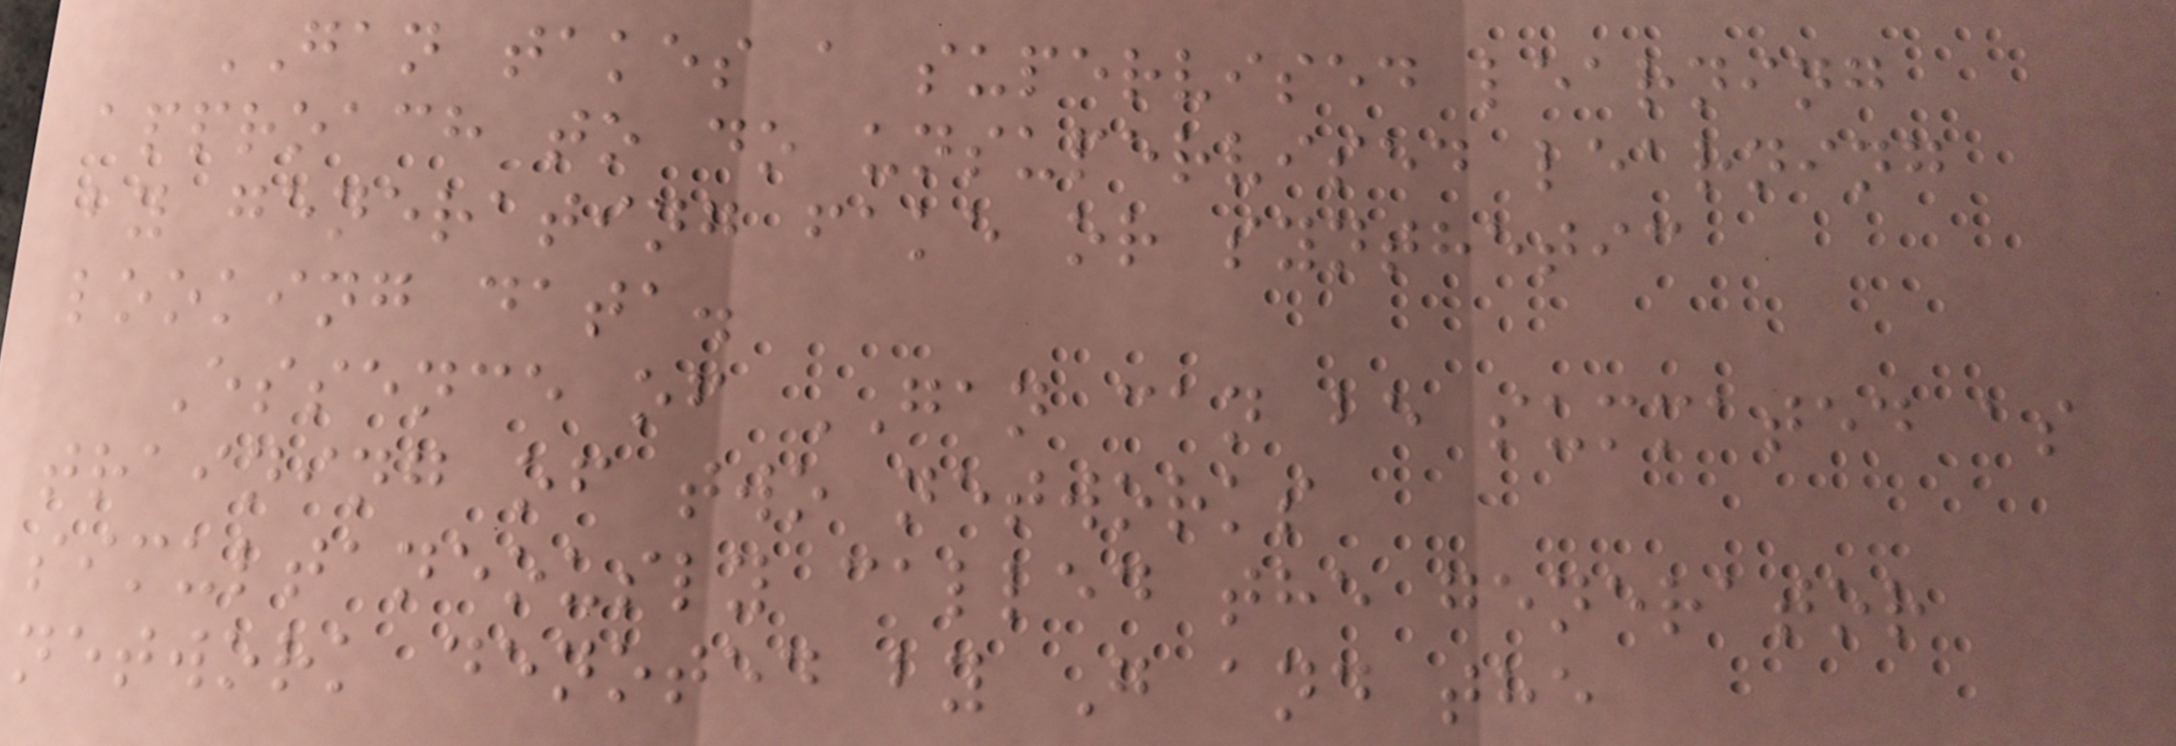GAN takes a supervised learning
approach to do unsupervised learning
by generating fake or synthetic
looking data.
Essence of GAN can be summated as
training of two networks
simultaneously called the generator
network denoted by G and the
